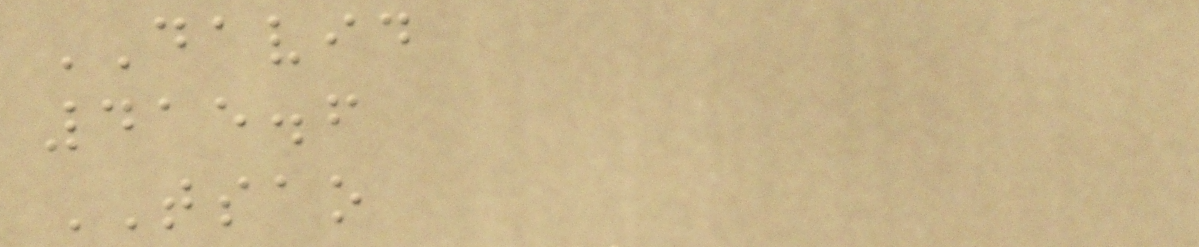DAVID
415.6
TSAO
